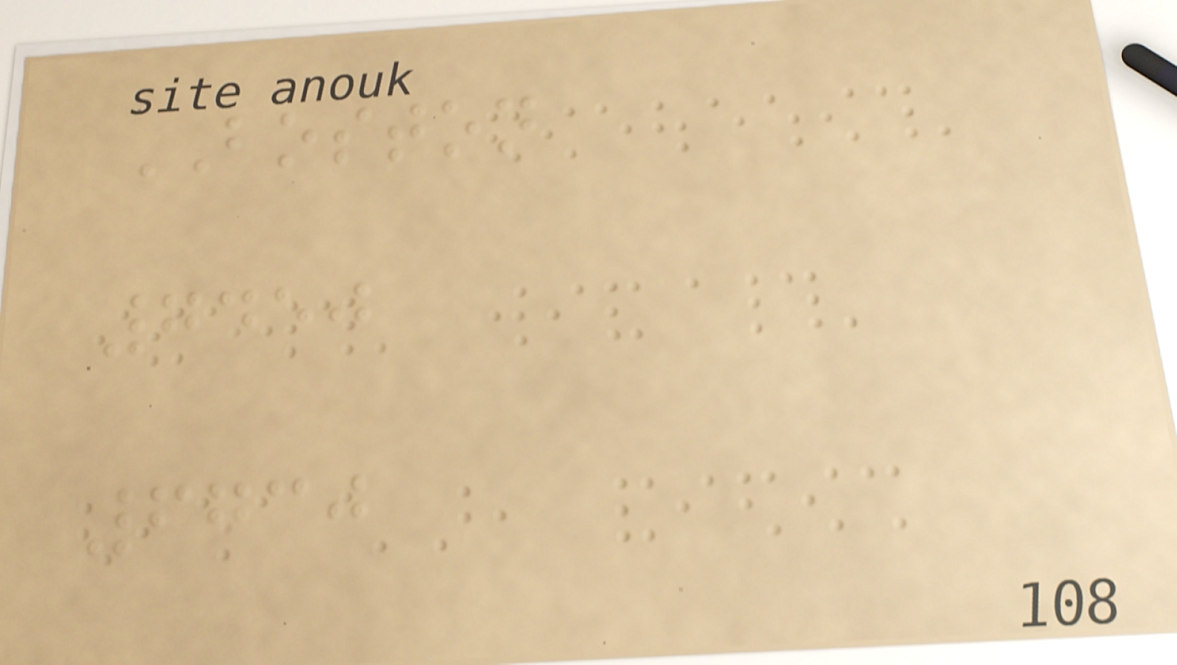BOSTON
7450
6730
